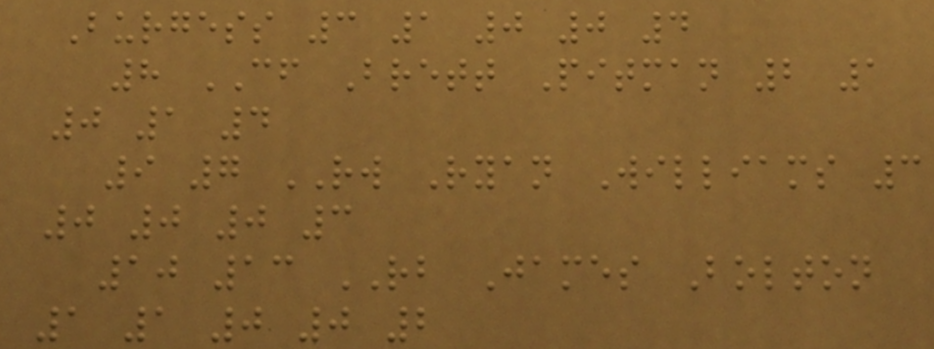Burgess 3 1 0 0 4
8 CF Brett Pitman 2 1
0 1 4
9 7 RW Ryan Williams 3
0 0 0 3
10 13 RB James Bolton
1 1 0 0 2
